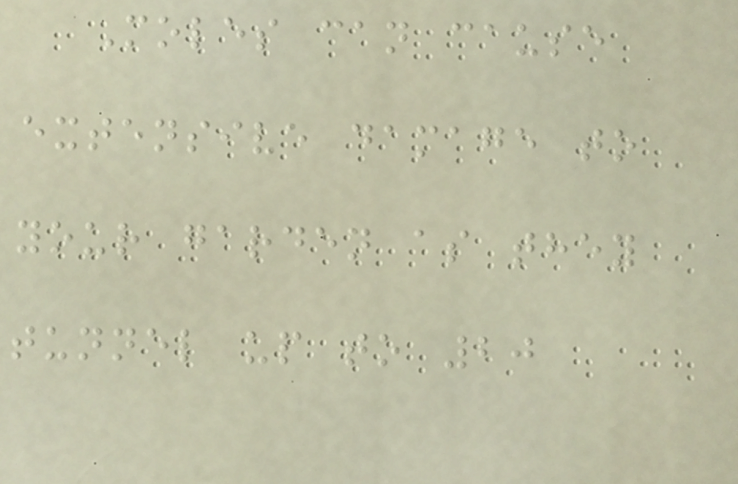Moles can cause
extensive damage to
your garden as they
tunnel up to 20
